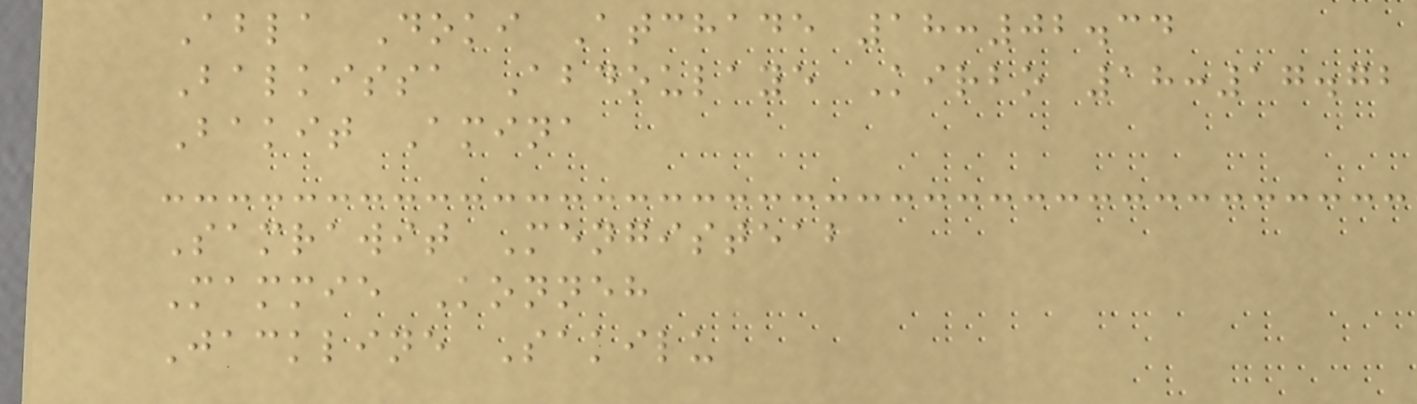Abla Doki Atchade 18:02.34
Balkissa Abdoulaye Kirbo 18:17.72
Bakit Amina
Samrawit Mengisteab
Mammie Konneh
Jackline Sakilu
